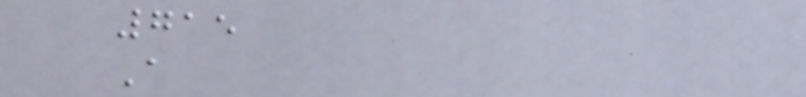715
A
